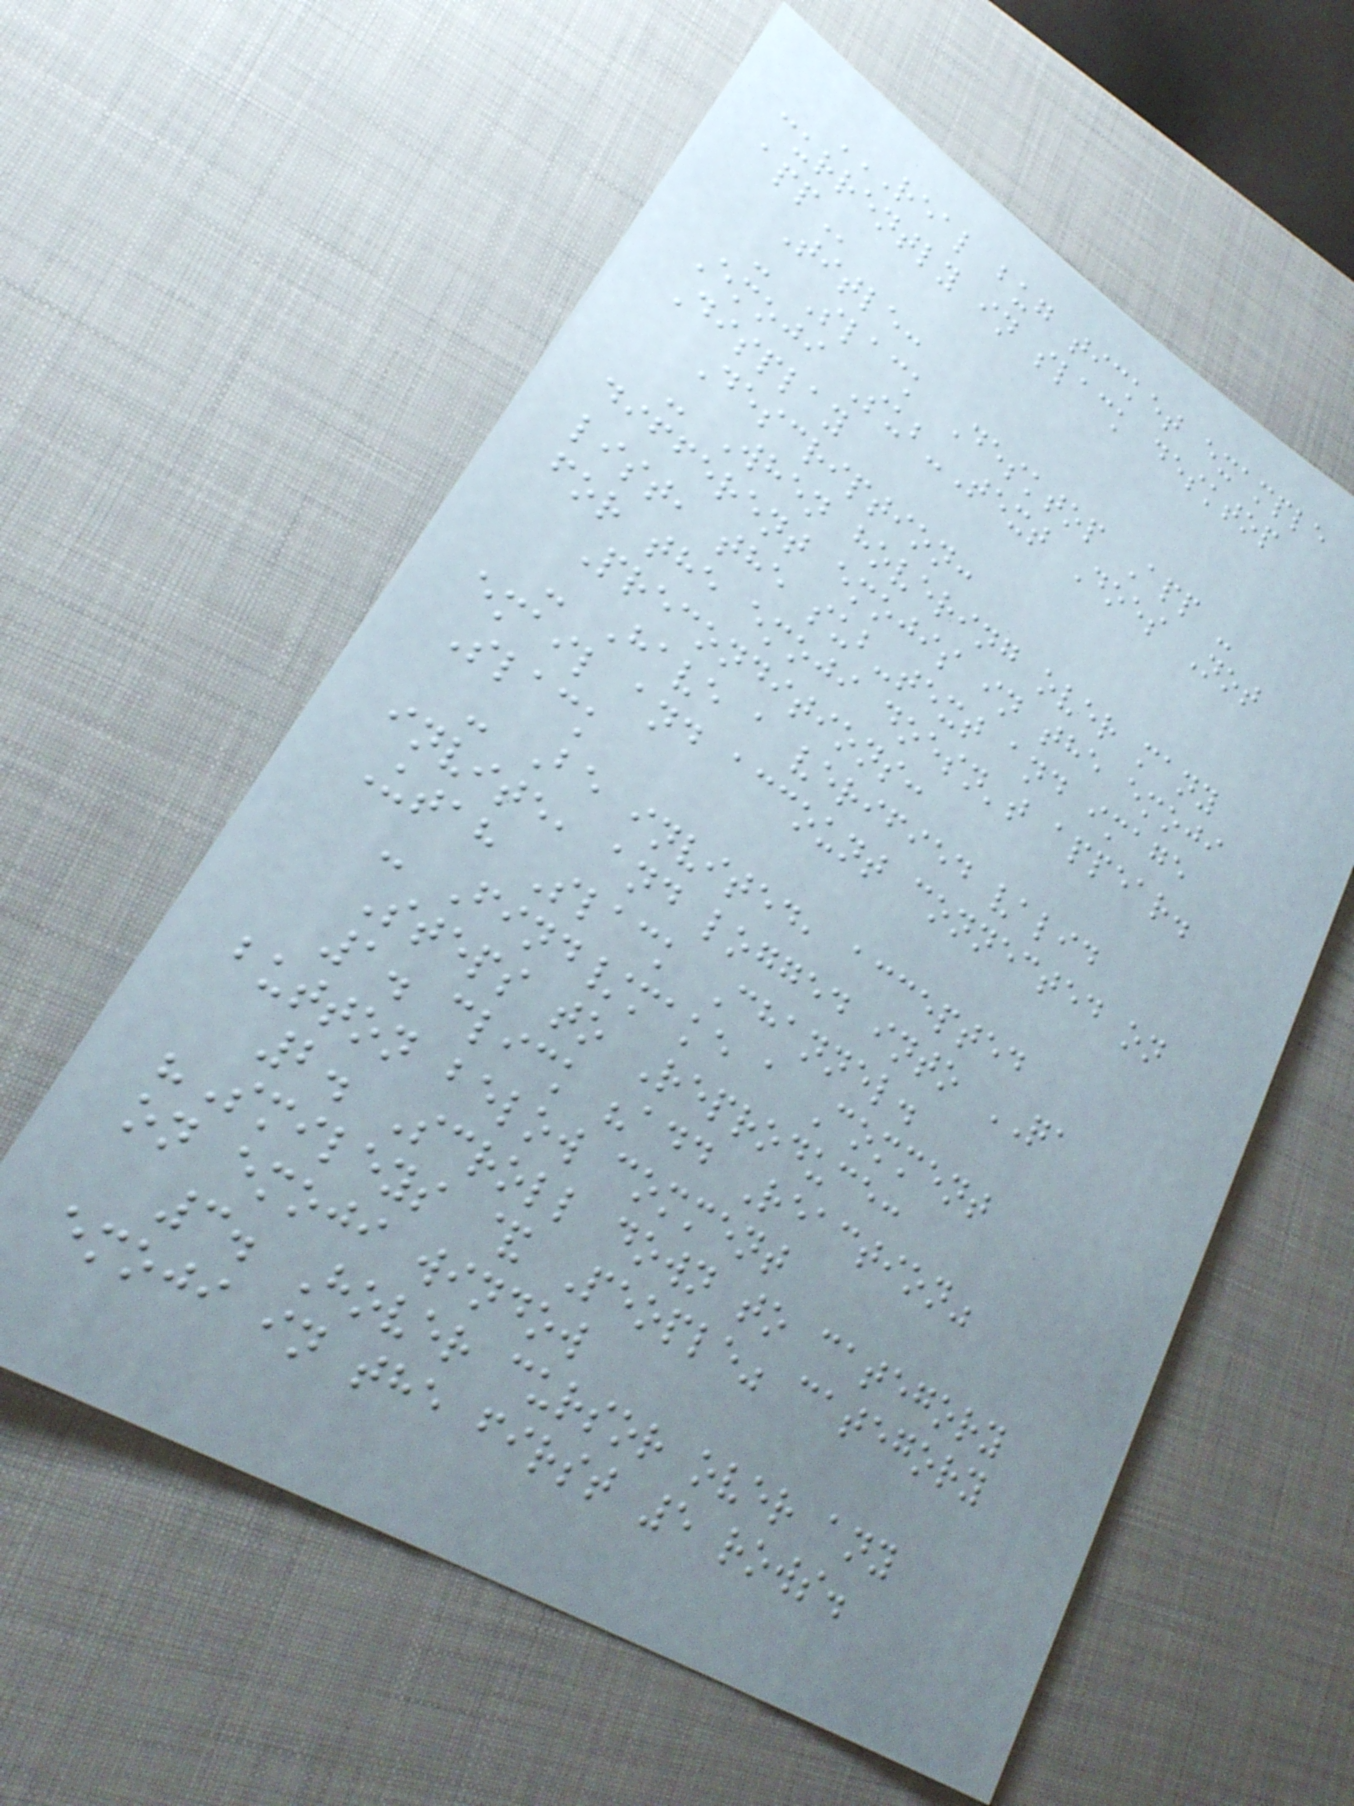REAL BUG TICKET EXAMPLE
CURRENTLY IN SLACK DESKTOP
APP
Title:
- Slack Desktop App -
Emoji Sub-Text Does Not
Display
Description:
- When hovering over many
different emojis in the emoji
list, the sub-text and image
for the emoji doesn't appear.
Preconditions:
- Have a verified valid
email and account connected on
Slack
- Be invited, accepted
invite, and logged into QA
Utah Slack Channel.
- Find/make a Comment
Steps to Reproduce:
1. click "add Reaction"
button below comment
2. Scroll down to category
"Smileys & People" category
on emoji window
3. Hover cursor over any
emoji in the first 5 rows.
